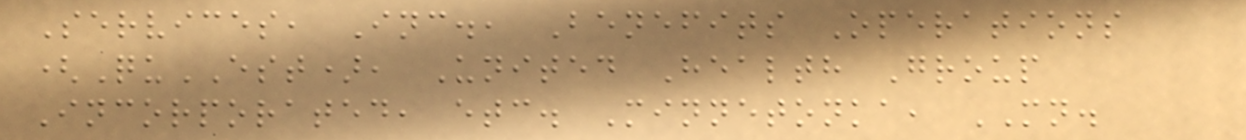Services, Inc., Benefits Operations
(QuEST), United Health Group
Incorporated, etc. Minnetonka, MN.
